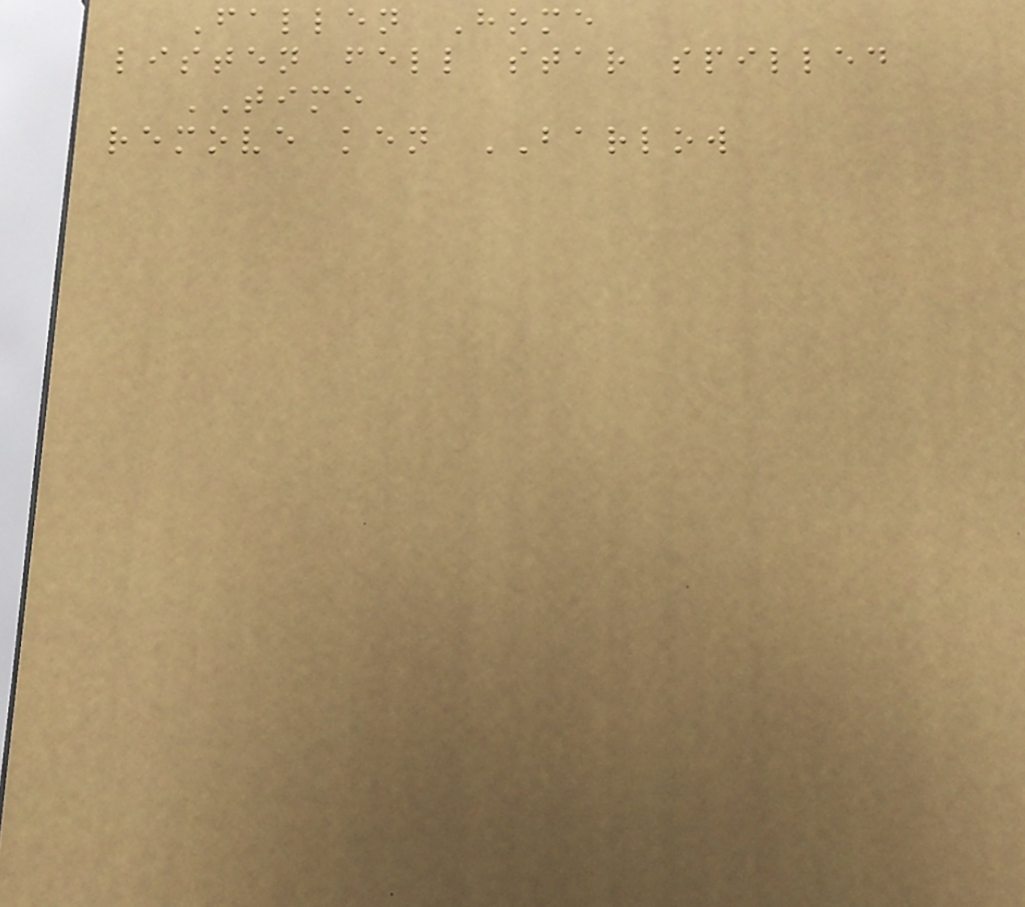Fallen Home
listen fell star spilled
TIME
remove ken BARLOW
